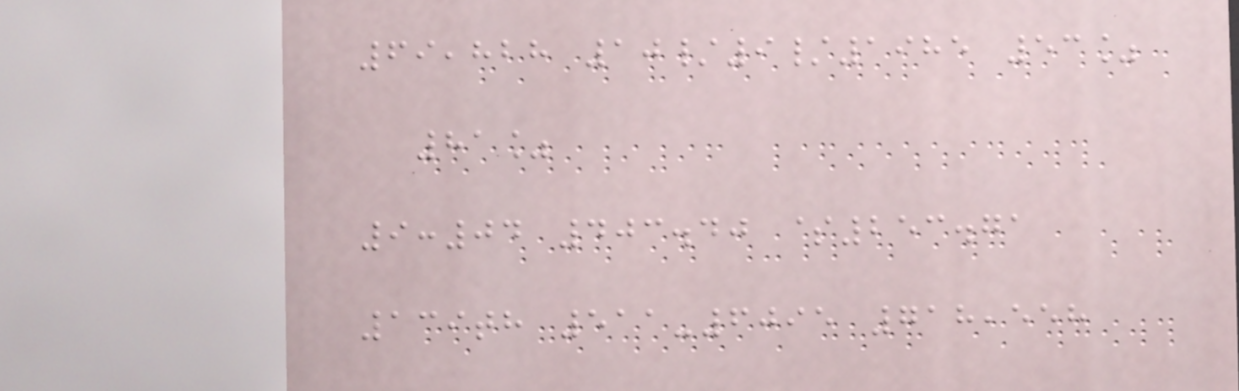69,828 10/9/1985 53%
81%
9:04 403.40 $253.71
139th 511-6095 718,558
